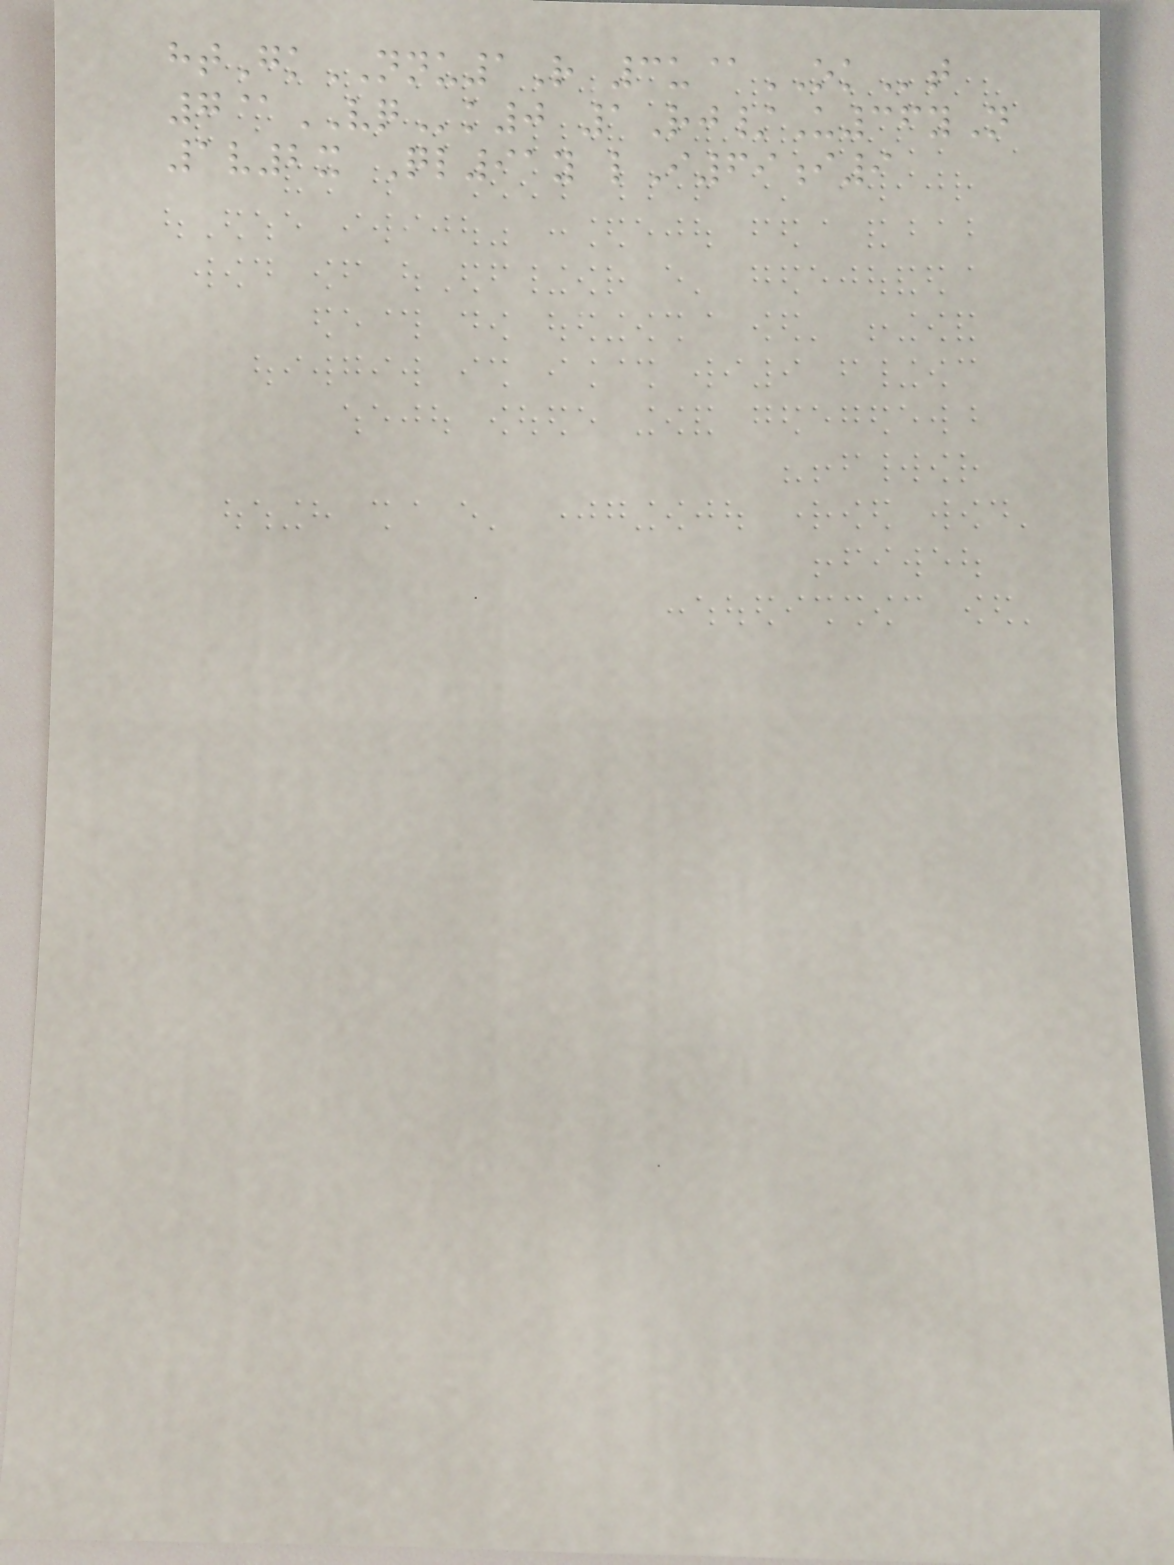htGkNNU1R 3u@OKt
7@VQk0 1Rj/U36yN
1v2x Ql91y lI69i9
